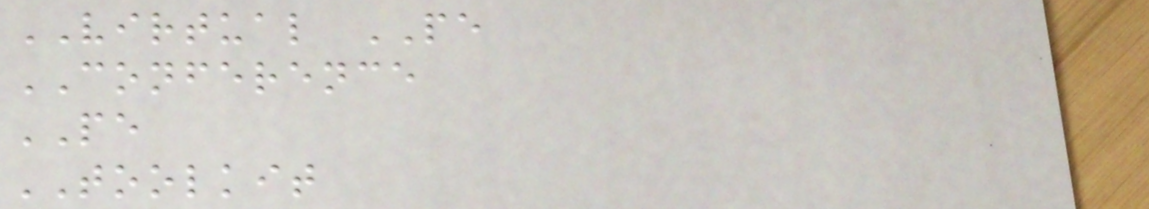VIRTUAL PE
CONFERENCE
PE
TOOLKIT
